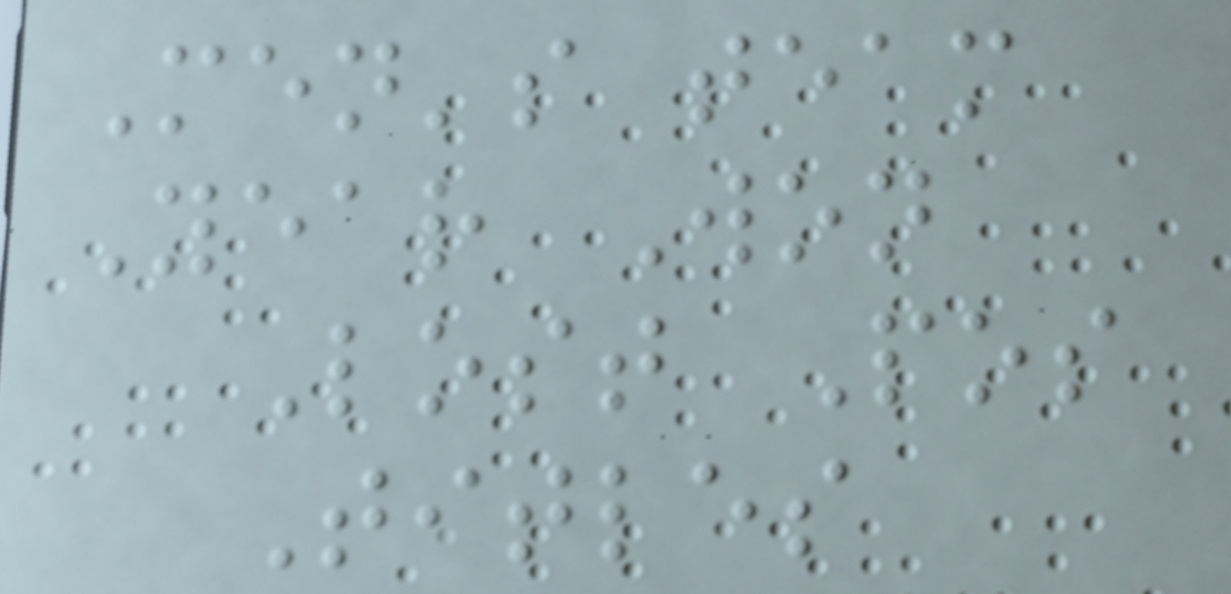Men's team
Year Won
Lost Pos
Titles
